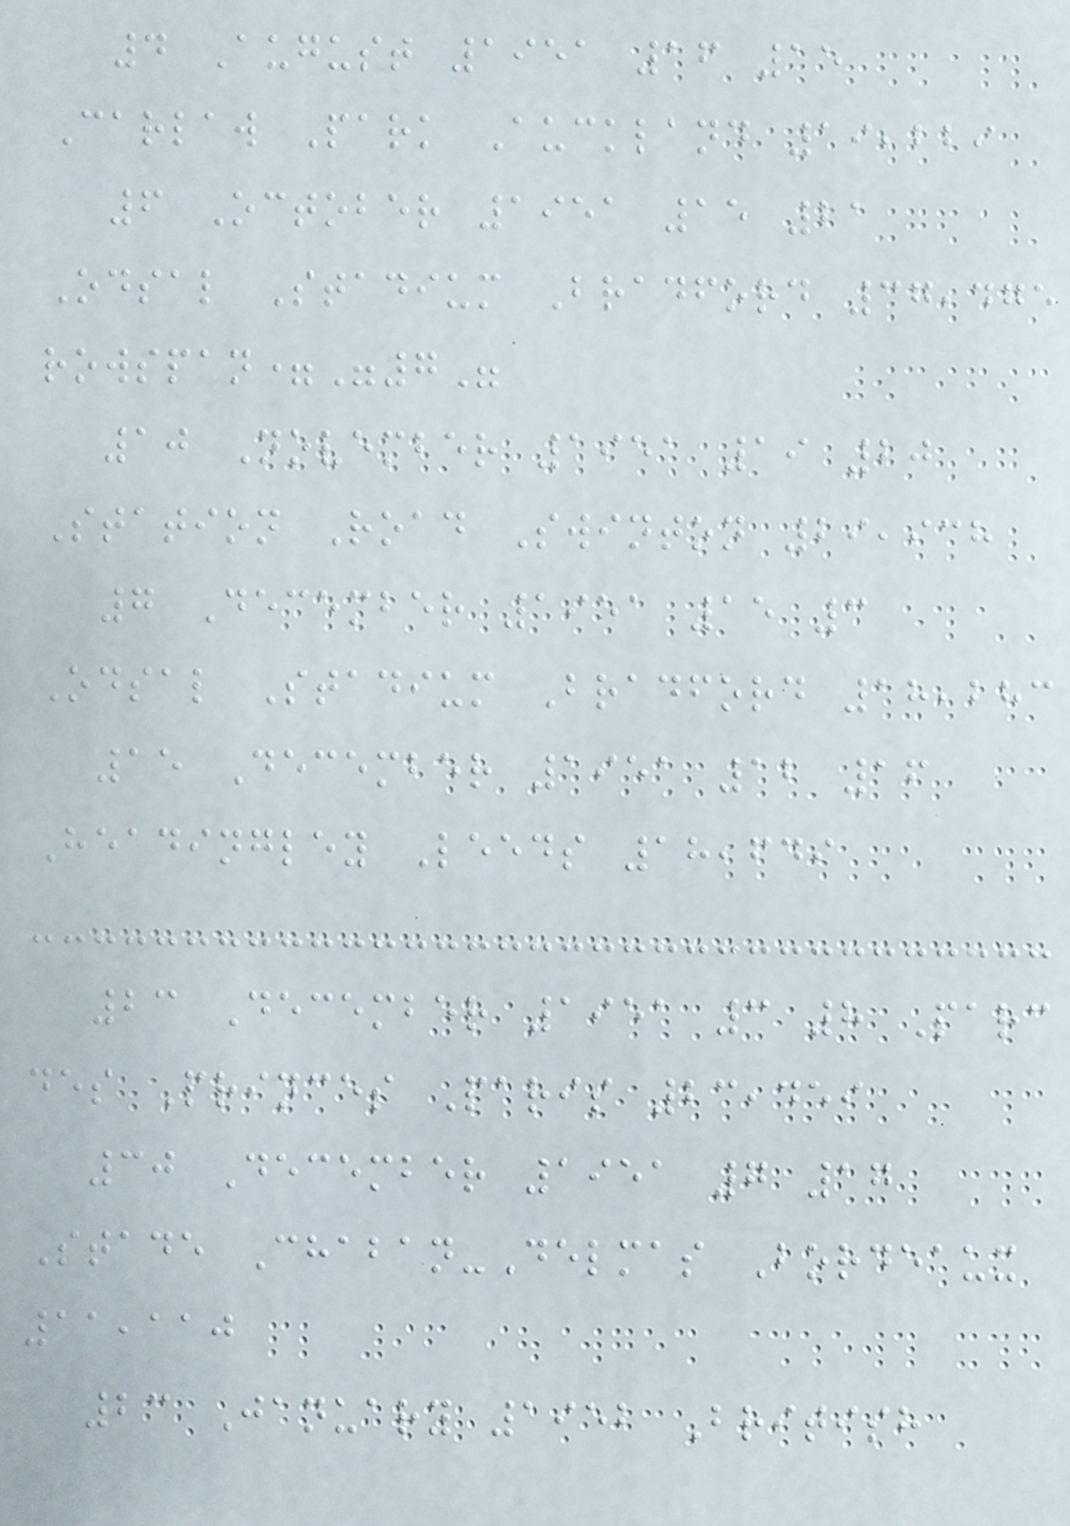4 August 1951 16 15
Carlaw Park Auckland 19,229
6 October 1951 15 21
Odsal Stadium Bradford 37,475
rowspan="7"
10 November 1951 19 20
Station Road Swinton 29,938
7 December 1951 15 3
Odsal Stadium Bradford 18,283
15 December 1951 12 16
Headingley Leeds 18,649
23 December 1951 3 8 Parc
des Princes Paris 23,459
30 December 1951 7 17
Stade Chaban-Delmas Bordeaux
11,110
23 January 1952 British
